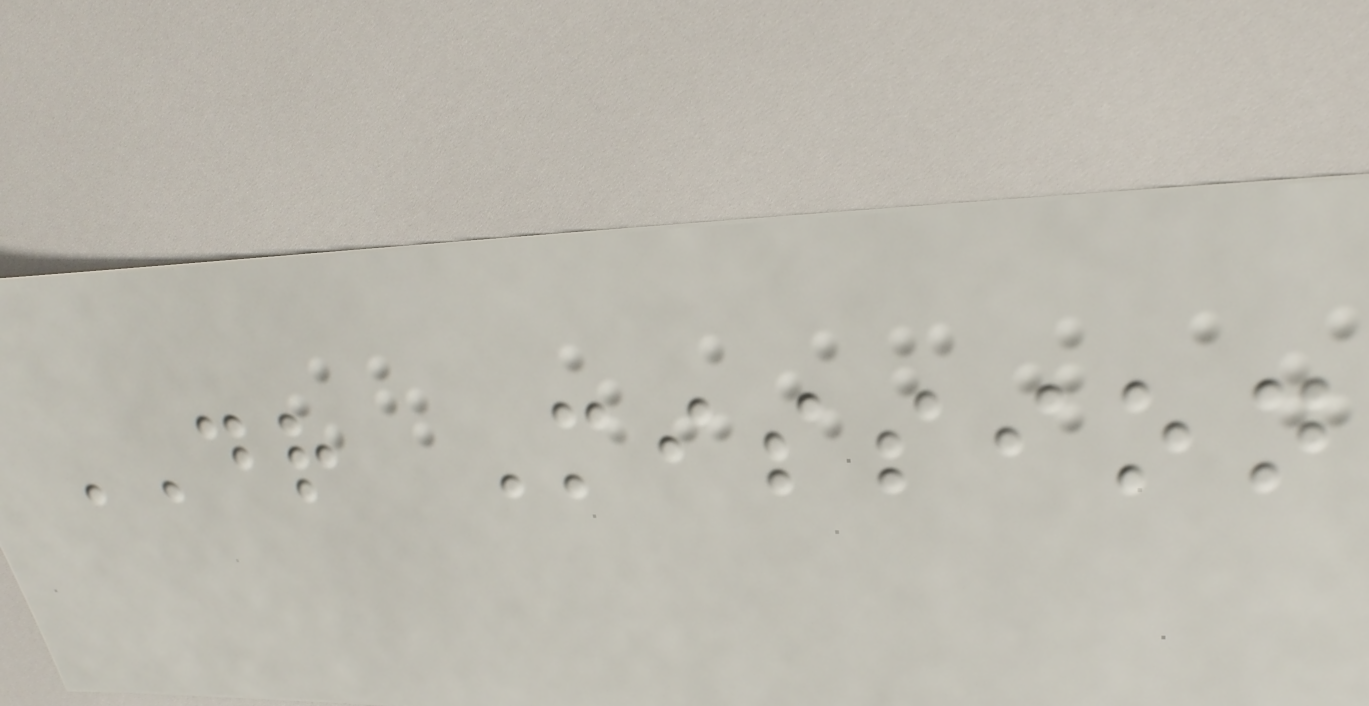DR Mission
